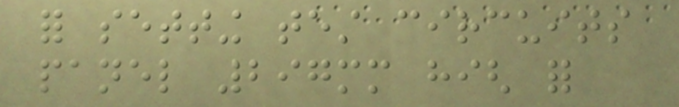for setting test circuits
panel 297mm high for
